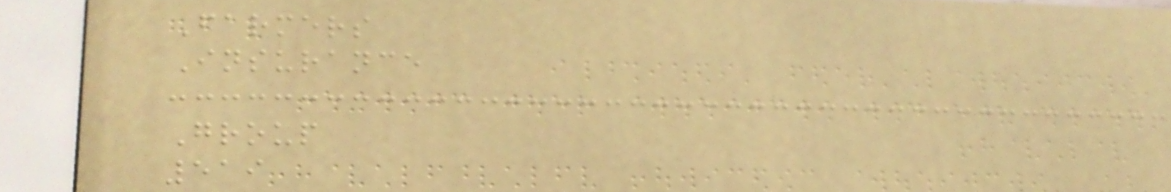Farmers
Insurance
Group
519
